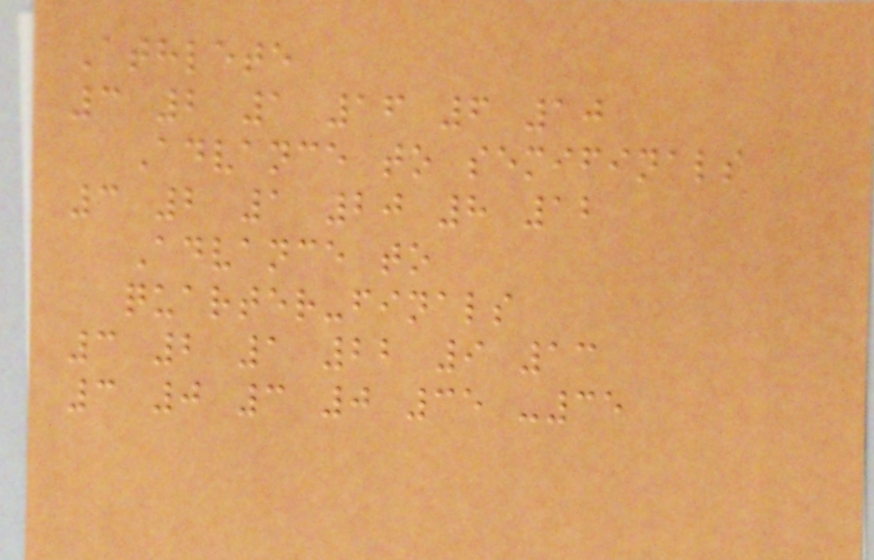Athlete
3 2 1 16 6 10
Advance to semifinals
3 2 1 20 8 12
Advance to
quarter-finals
3 2 1 22 9 13
3 0 3 0 35 -35
